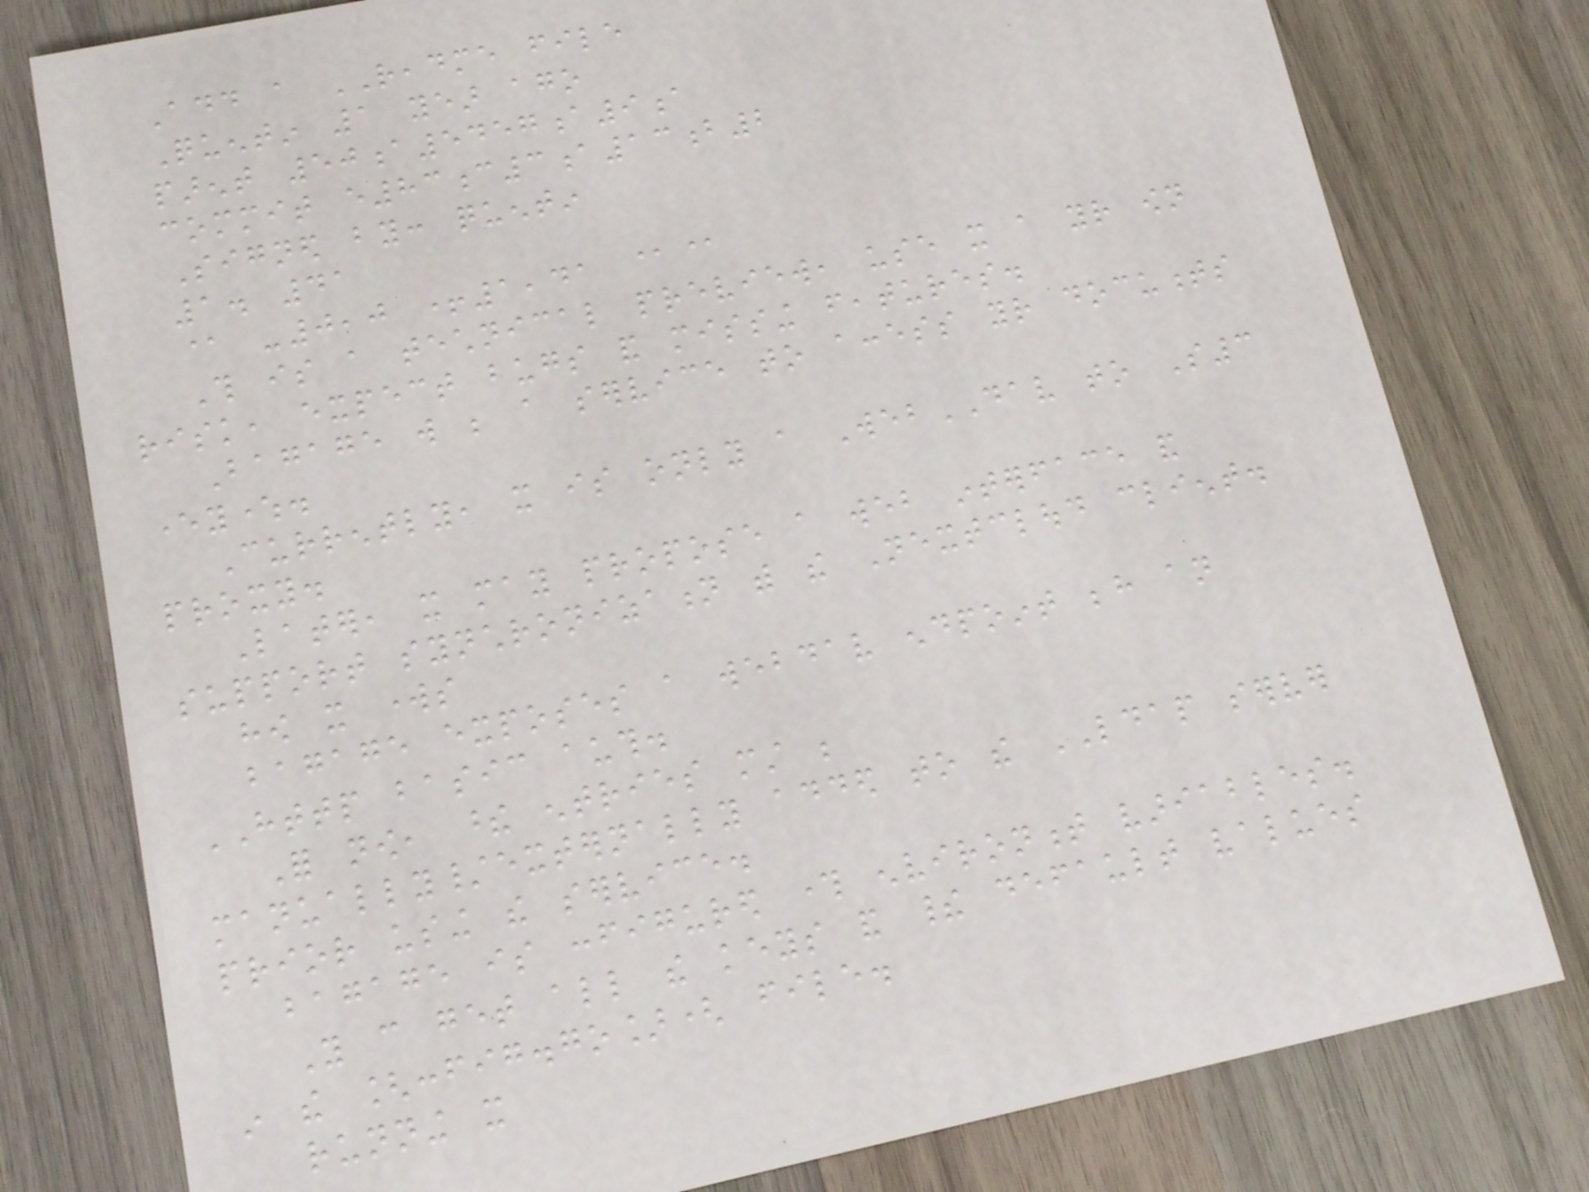Add a README file
Quentin 1 year ago
parent 50a5457a9a
commit e83c3a13b2
Signed by: quentin
1. 41
@ -0,0 +1,41 @@
This is a technical preview, use it a your own
risk, expect bugs and missing features.
Bagage will be a service to access your documents
everywhere.
Currently, it is only a WebDAV to S3
proxy.
Later, it may propose a web interface and
support synchronization with the Nextcloud client.
how it works
bagage exposes a webdav endpoint behind an
HTTP basic auth.
For now, these entries must be
manually/externally added to the LDAP server
prior using the service.
bagage is configured through environment variables.
You can get all the keys and their default values
in the [config.go]( file.
running it
